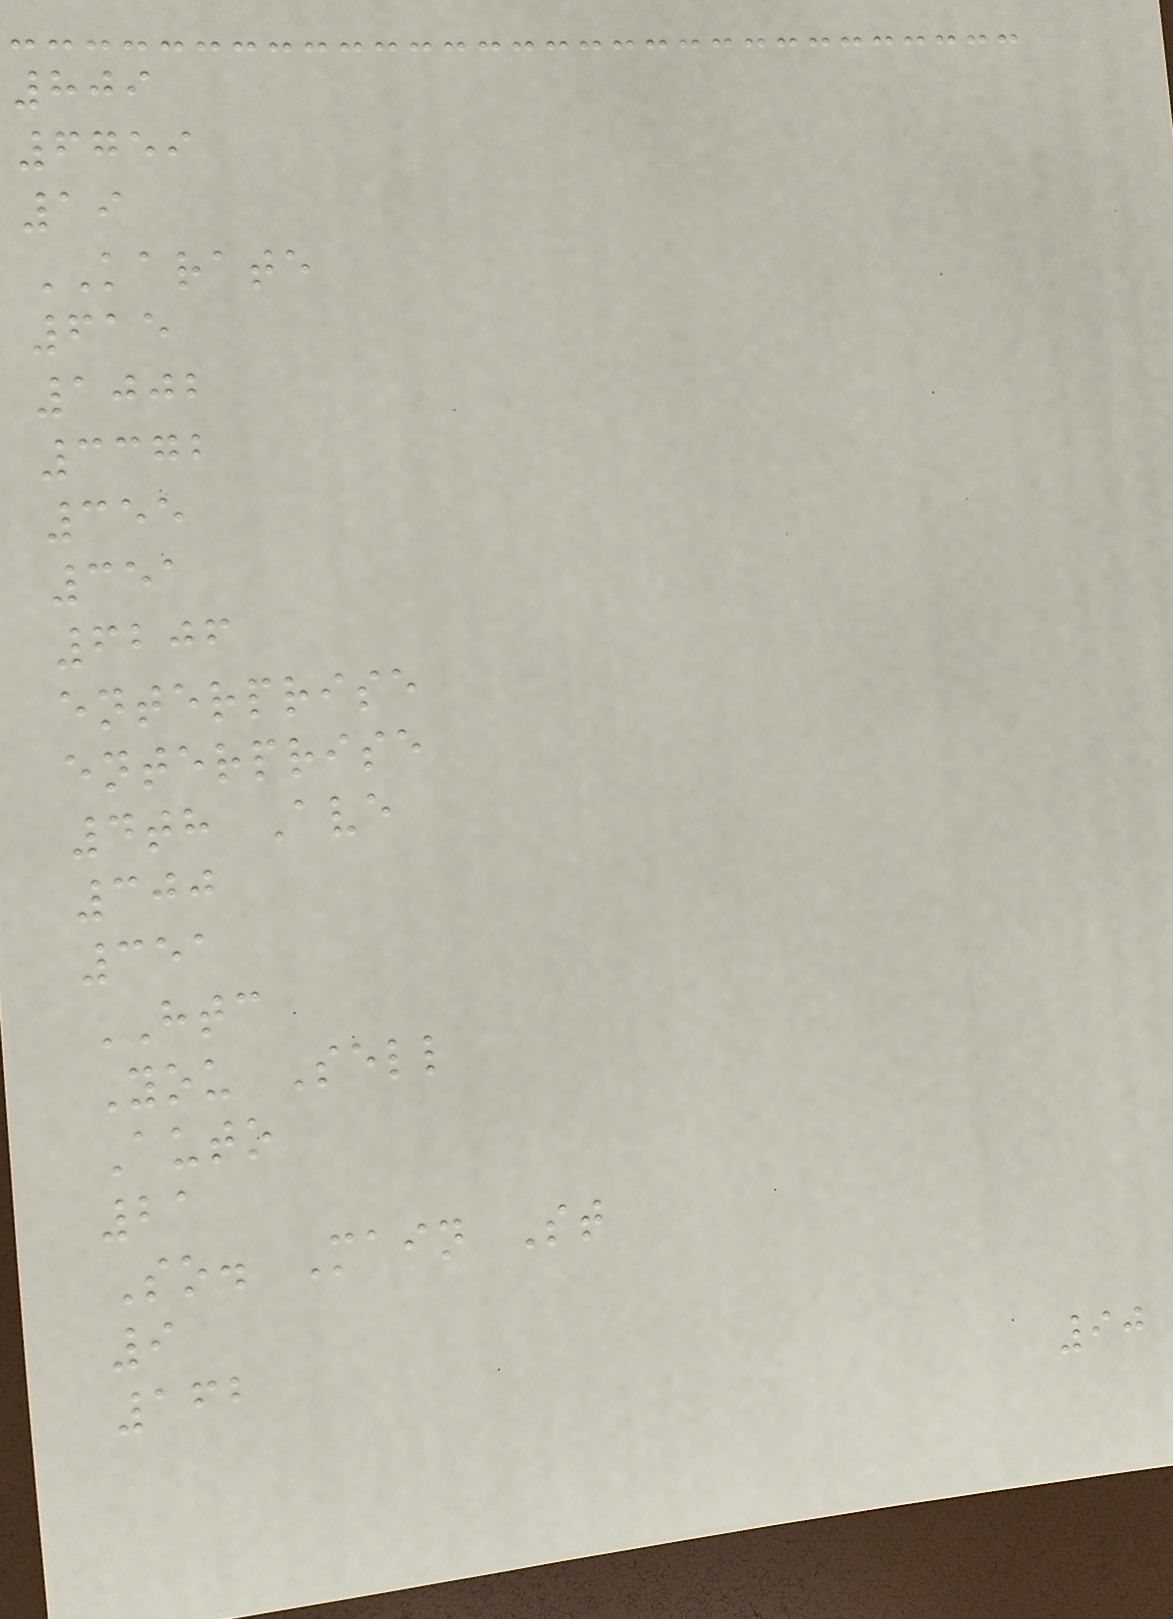809
6759
19
KARATE
615
1002
3372
355
351
6206
enterprise
enterprise
4th Ave
300
351
HTC
You Sell
Auto
21
So. Main St
9
162
90
